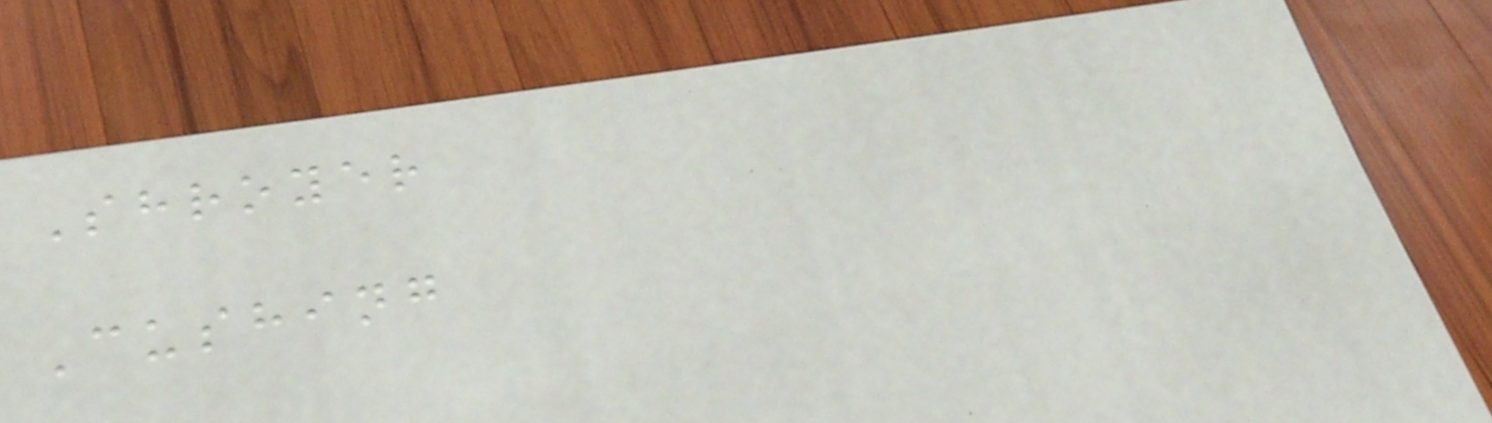Shroyer
Cushing
